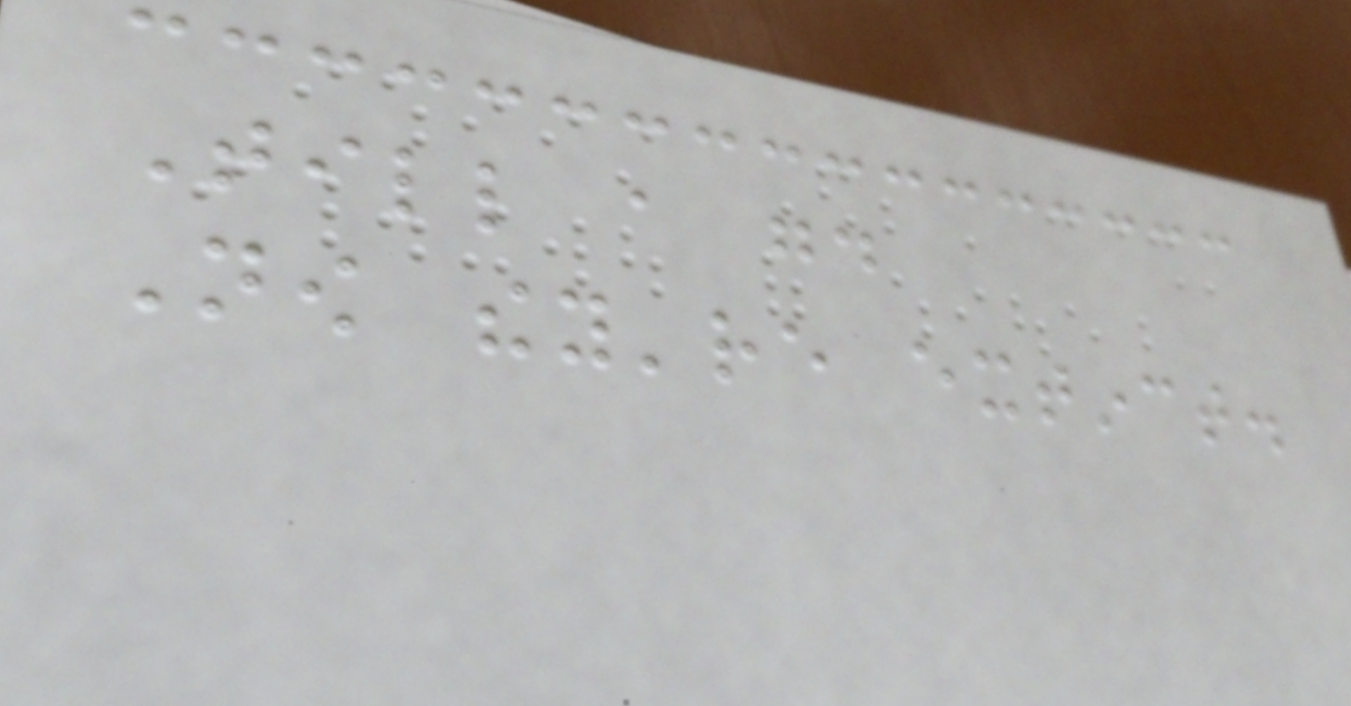Till a good
Now they're extinct.
